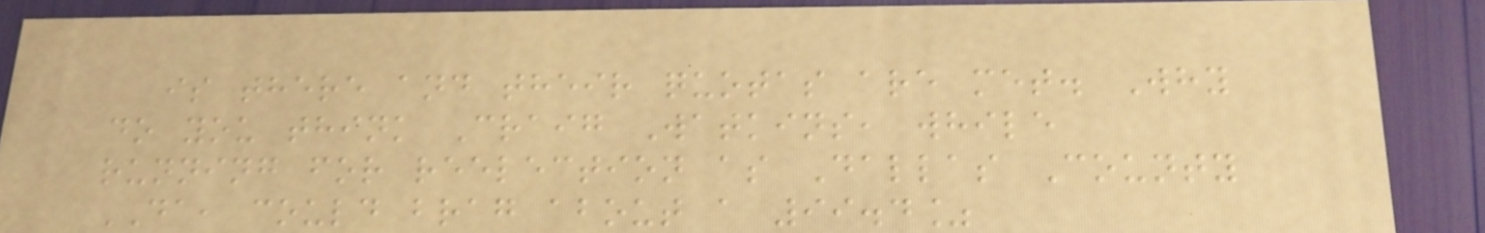is there and their quotas are met. Why
do you think Craig Watkins, while
running for reelection as Dallas County
DA, could brag about a 99.4%
